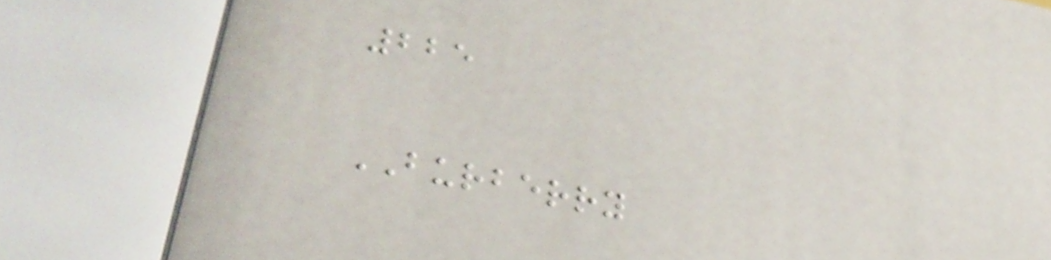225
BURBERRY
